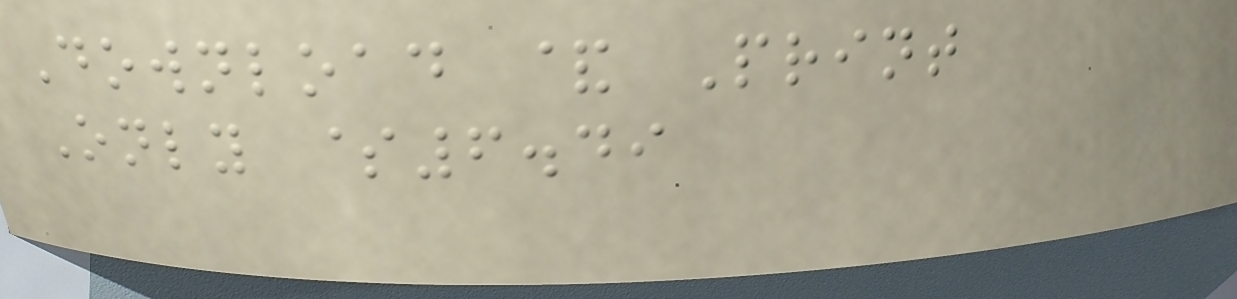Download & Print
Only $6.49
